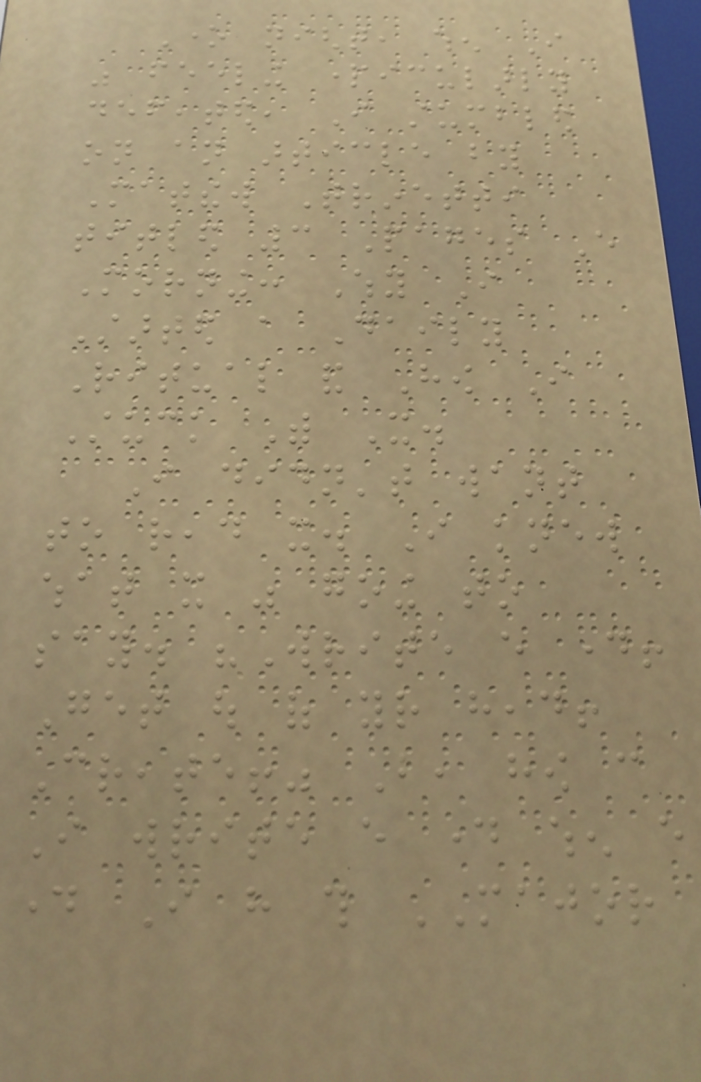One night, when I
was feeling particularly
defeated, I stumbled
on an article by
Matthew Trinetti
titled 3 Pages Every
Morning: Why I
Started a Daily
Ritual and How I
Stuck With It.
I didn't want
to read it. I knew
what it was going to
say. "Write every day!
Get out of your head!
Create!" But, how can
I write every day when every
day I have this MAJOR
